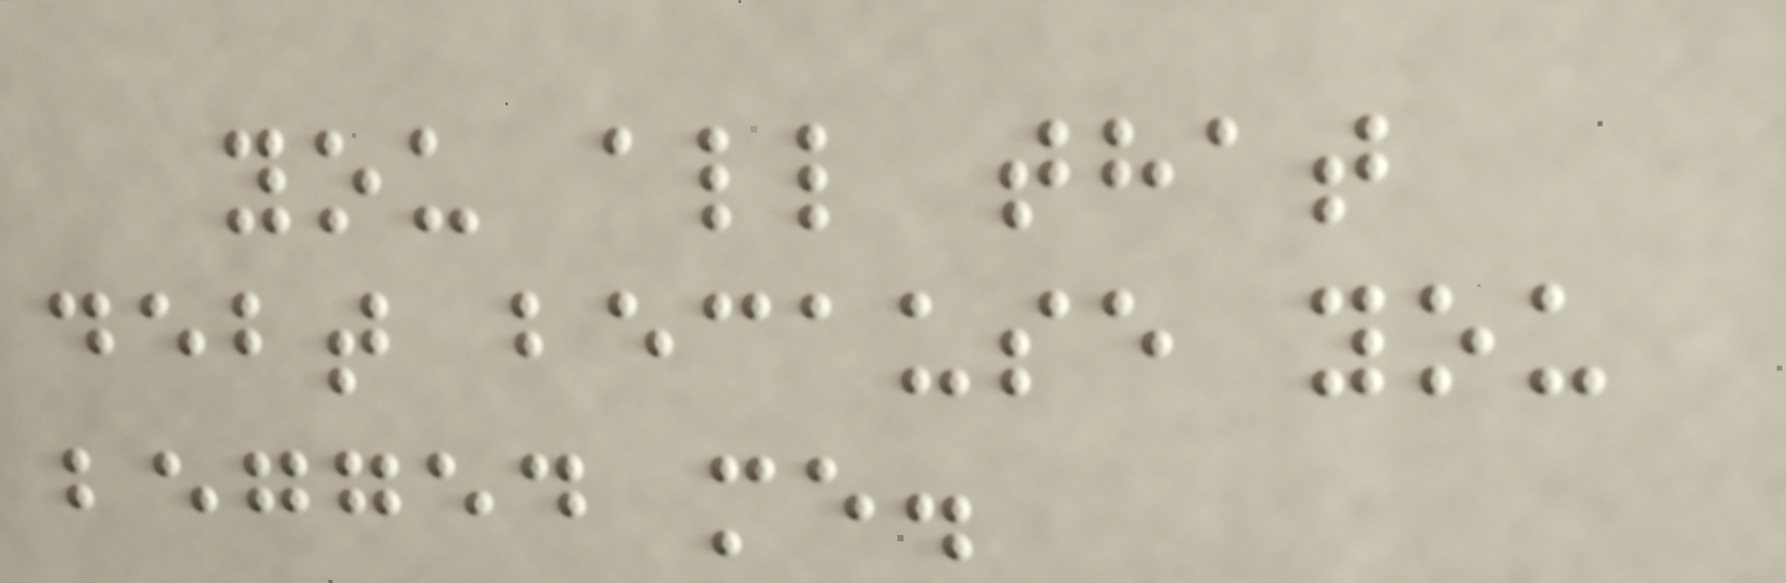you all that
debt because you
begged me.
